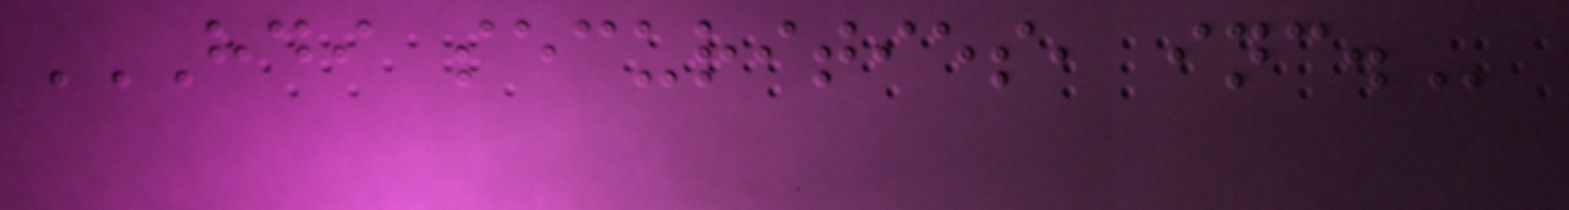HDI SECURITIES, INC.
